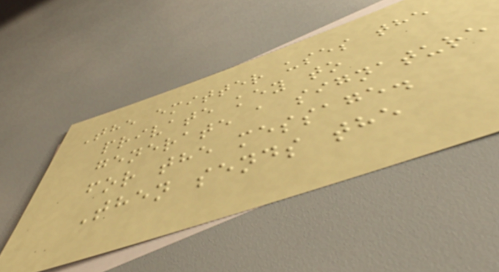The emitter uses the
private key to
generate a signature
for the message.
Then sends the
